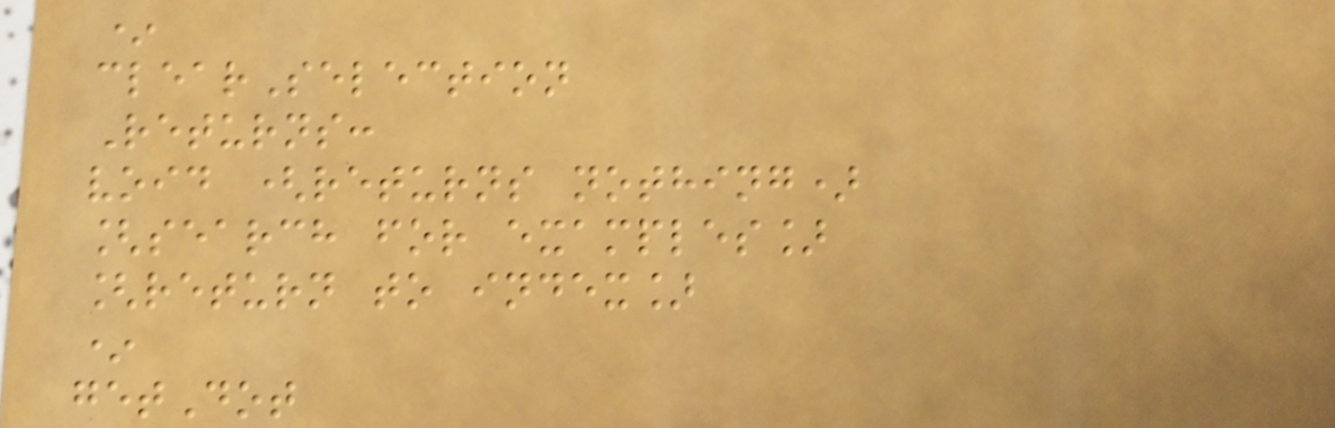*
clearSelection
Returns:
void (returns nothing)
[search for examples]
[return to index]
*
getDot
